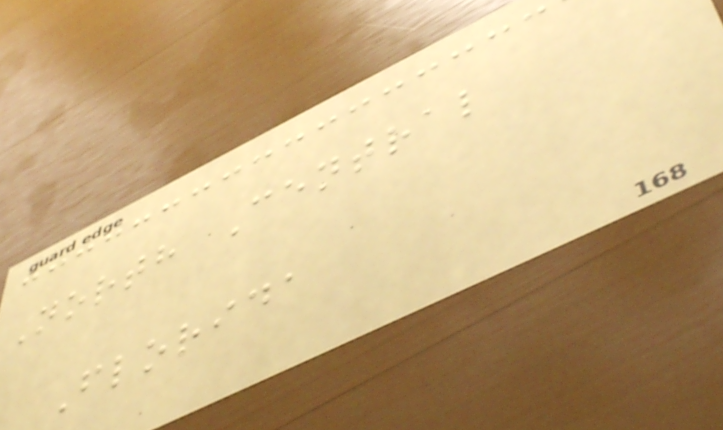North Central
Florida
